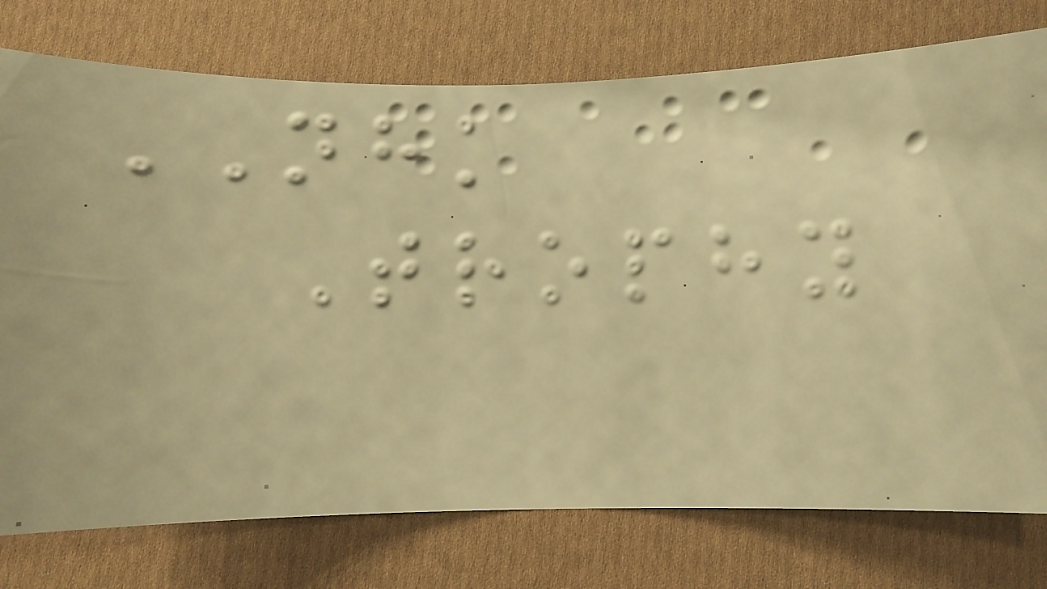NHK
Trophy
